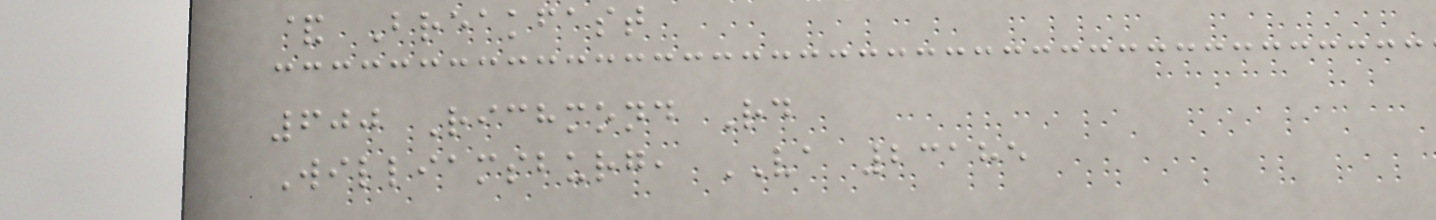& Breakfast
600 Richmond Rd
Williamsburg, VA 23185
